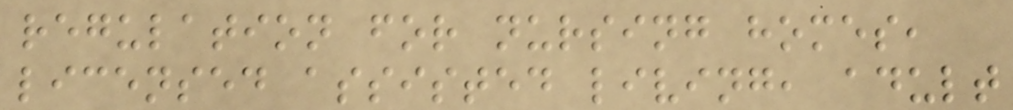regulation for nursing homes,
licensed assisted living, adult
